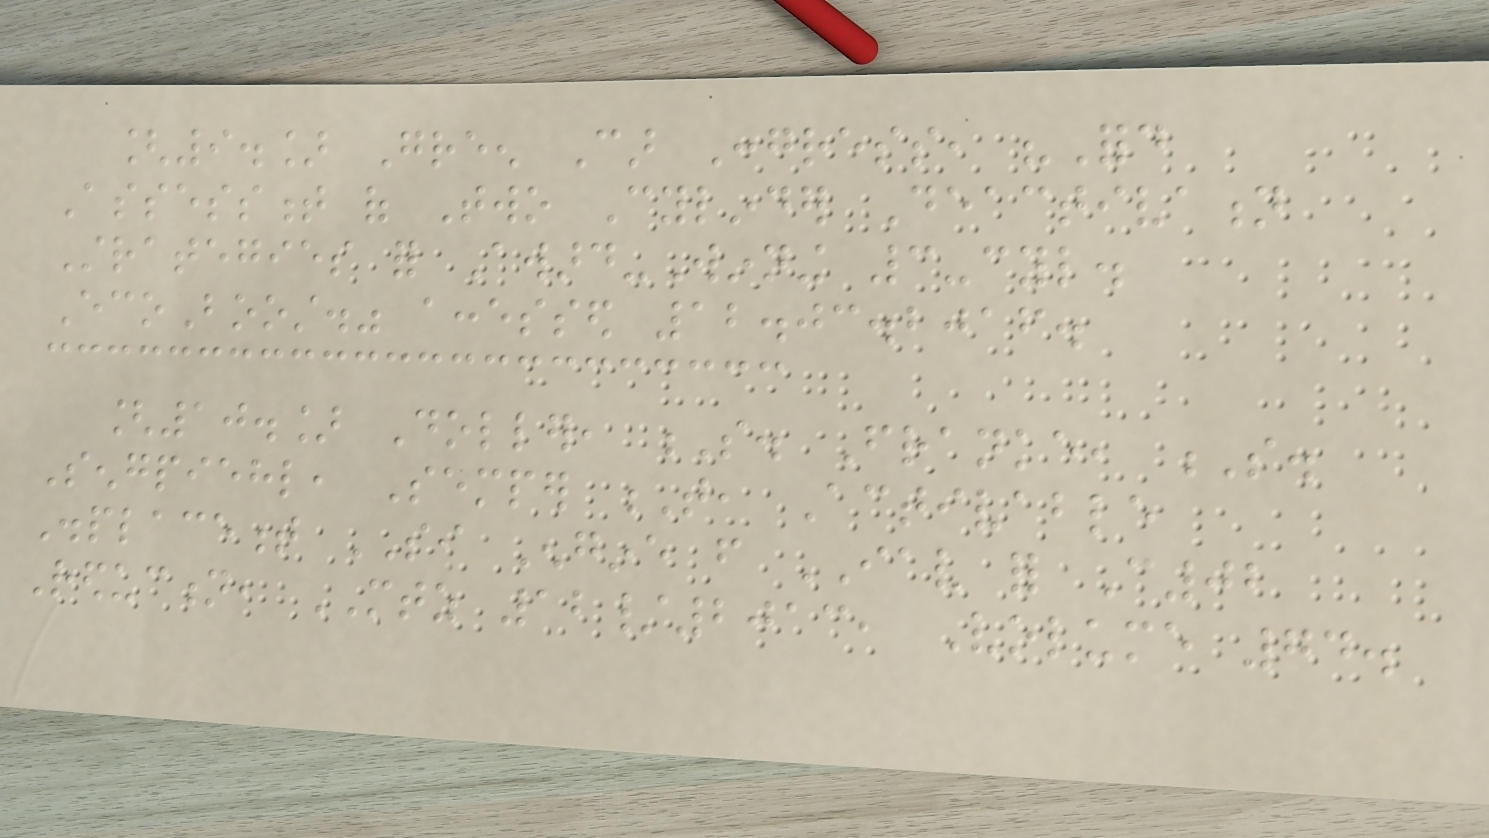[9.] Green Car Congress, "Ford
Assessment of Two Cylinder Deactivation
Strategies for Award-Winning 3-cyl.
EcoBoost." accessed 12.03.2016.
[10.] Doller, S. Franke, S.
Sengpiehl, Semper T, Activable
Displacement SI Engine from IAV for C02
Reduction, MTZ 12/2013, Volume 74.
